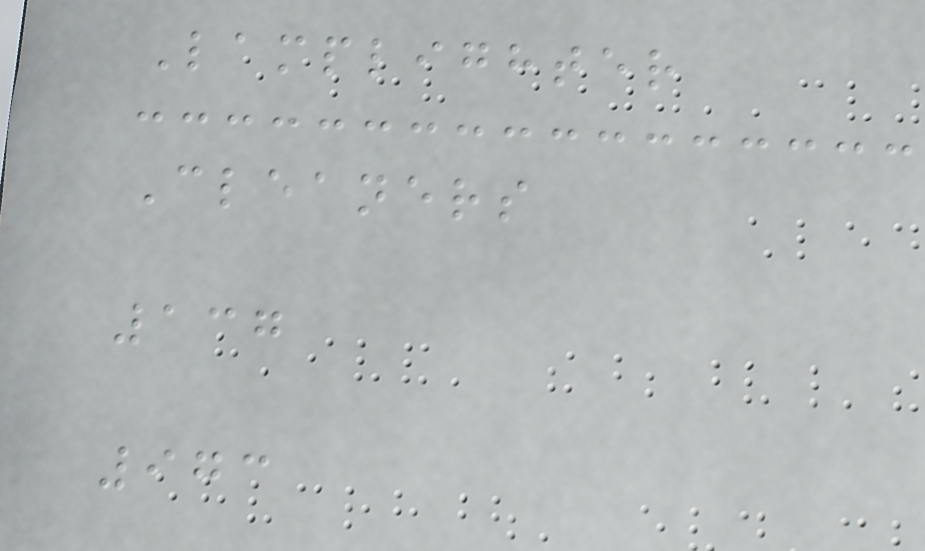Lamplighter
Cleaners
137
973
